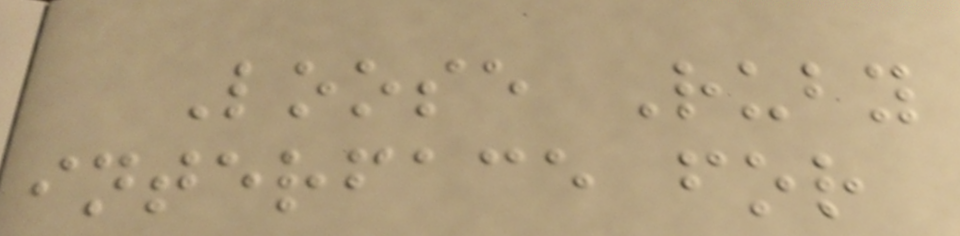Loose Ruby
interface for
